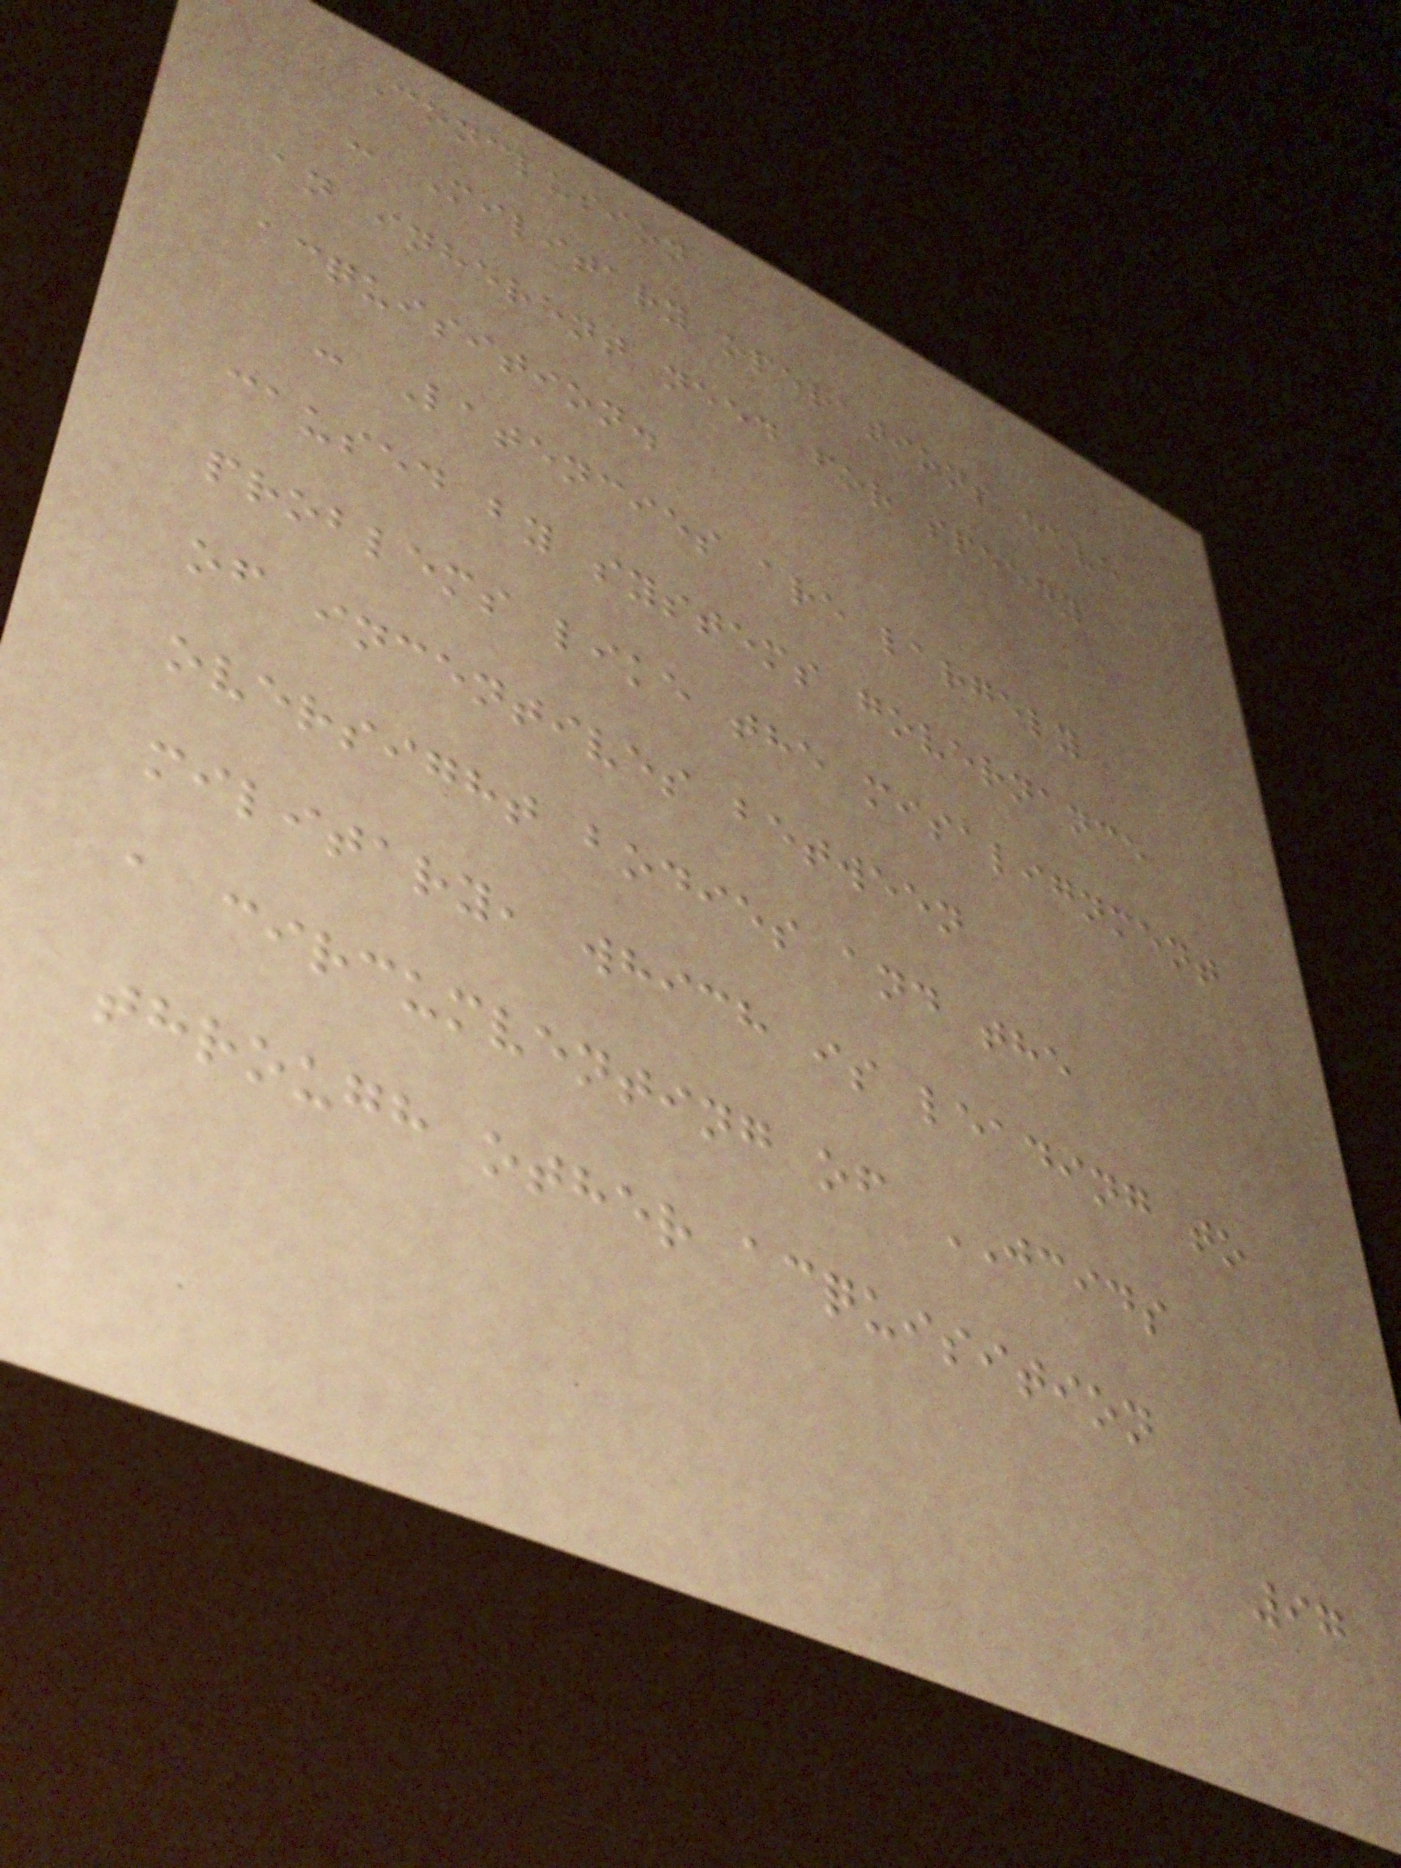Conclusion
- Military operations have
an inherent need for speedy
acquisition.
- Latencies are largely
caused by systems governance
problems like the misalignment
of incentives between
oversight bodies and the
military, which is leading to
a circumventing of JCIDS
through other acquisition
97
